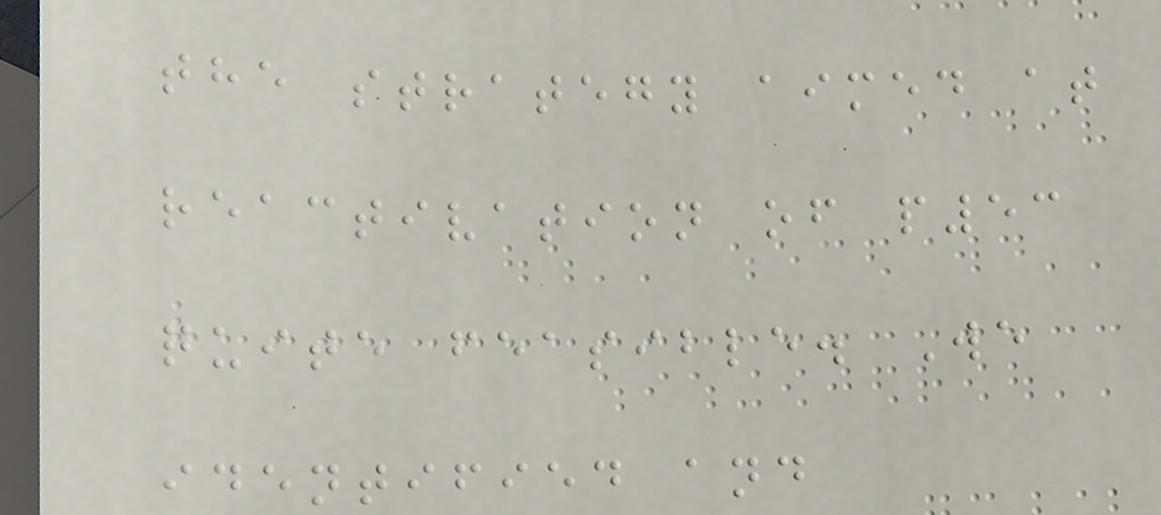the strategy aimed at
reactivation of p53
quite feasible. We
identified and
